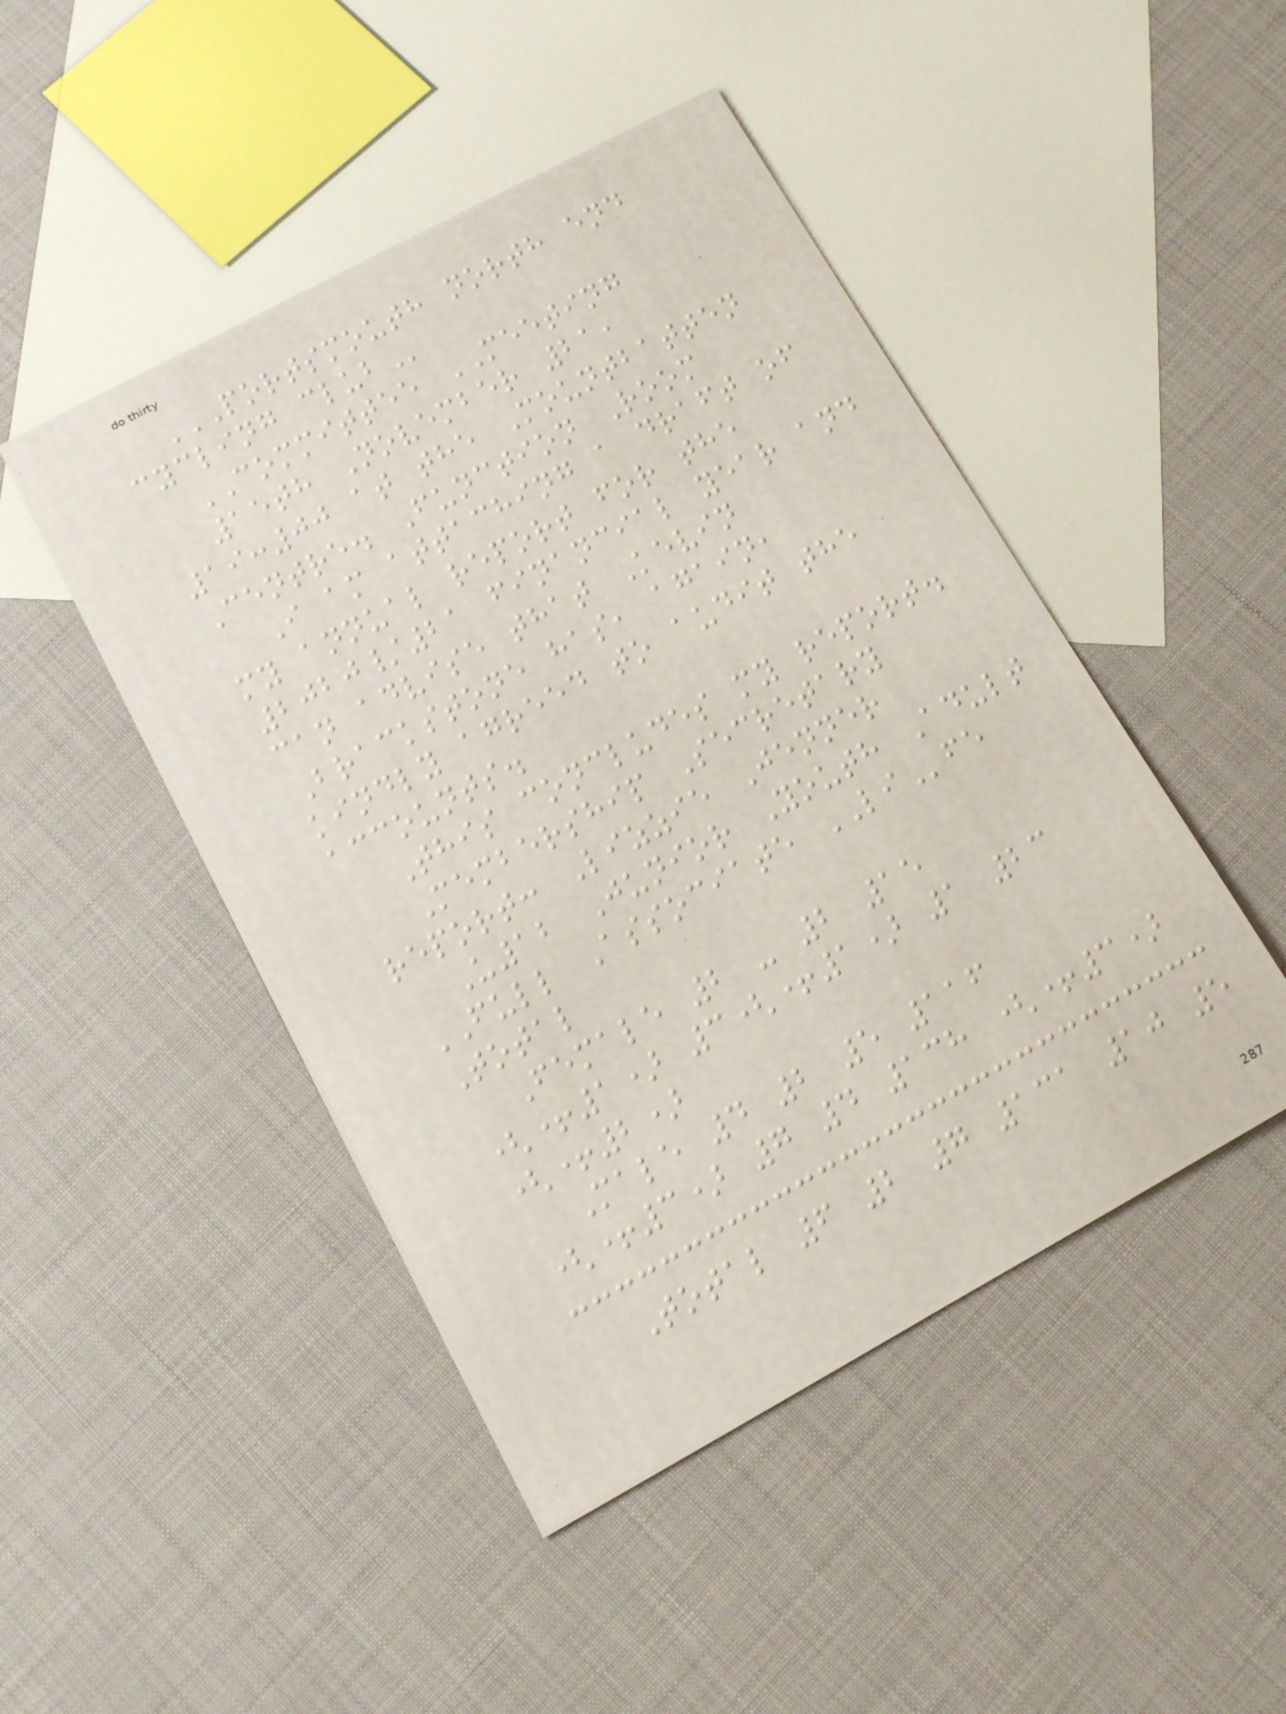PORTSMOUTH NORTH END
CYCLING CLUB
COMMITTEE MEETING
15th November 21,
19:00 at the Mountbatten
Centre. Function Room
I am attaching a draft of
my annual report for the
2020/21 financial year and
can advise that Kevin
Brackstone has, again,
kindly agreed to audit the
accounts.
This concludes my report.
Membership Secretary
report: Lizzie Jenner
U12 Junior Youth Adult
FULL Associate LIfe
Total
Female 2 - 2 15
(+1) 3(+1) 1 23
(+2)
Male 4 2 5 116
(+3) 7 4 138 (+3)
Total 6 2 7 131 10 5
